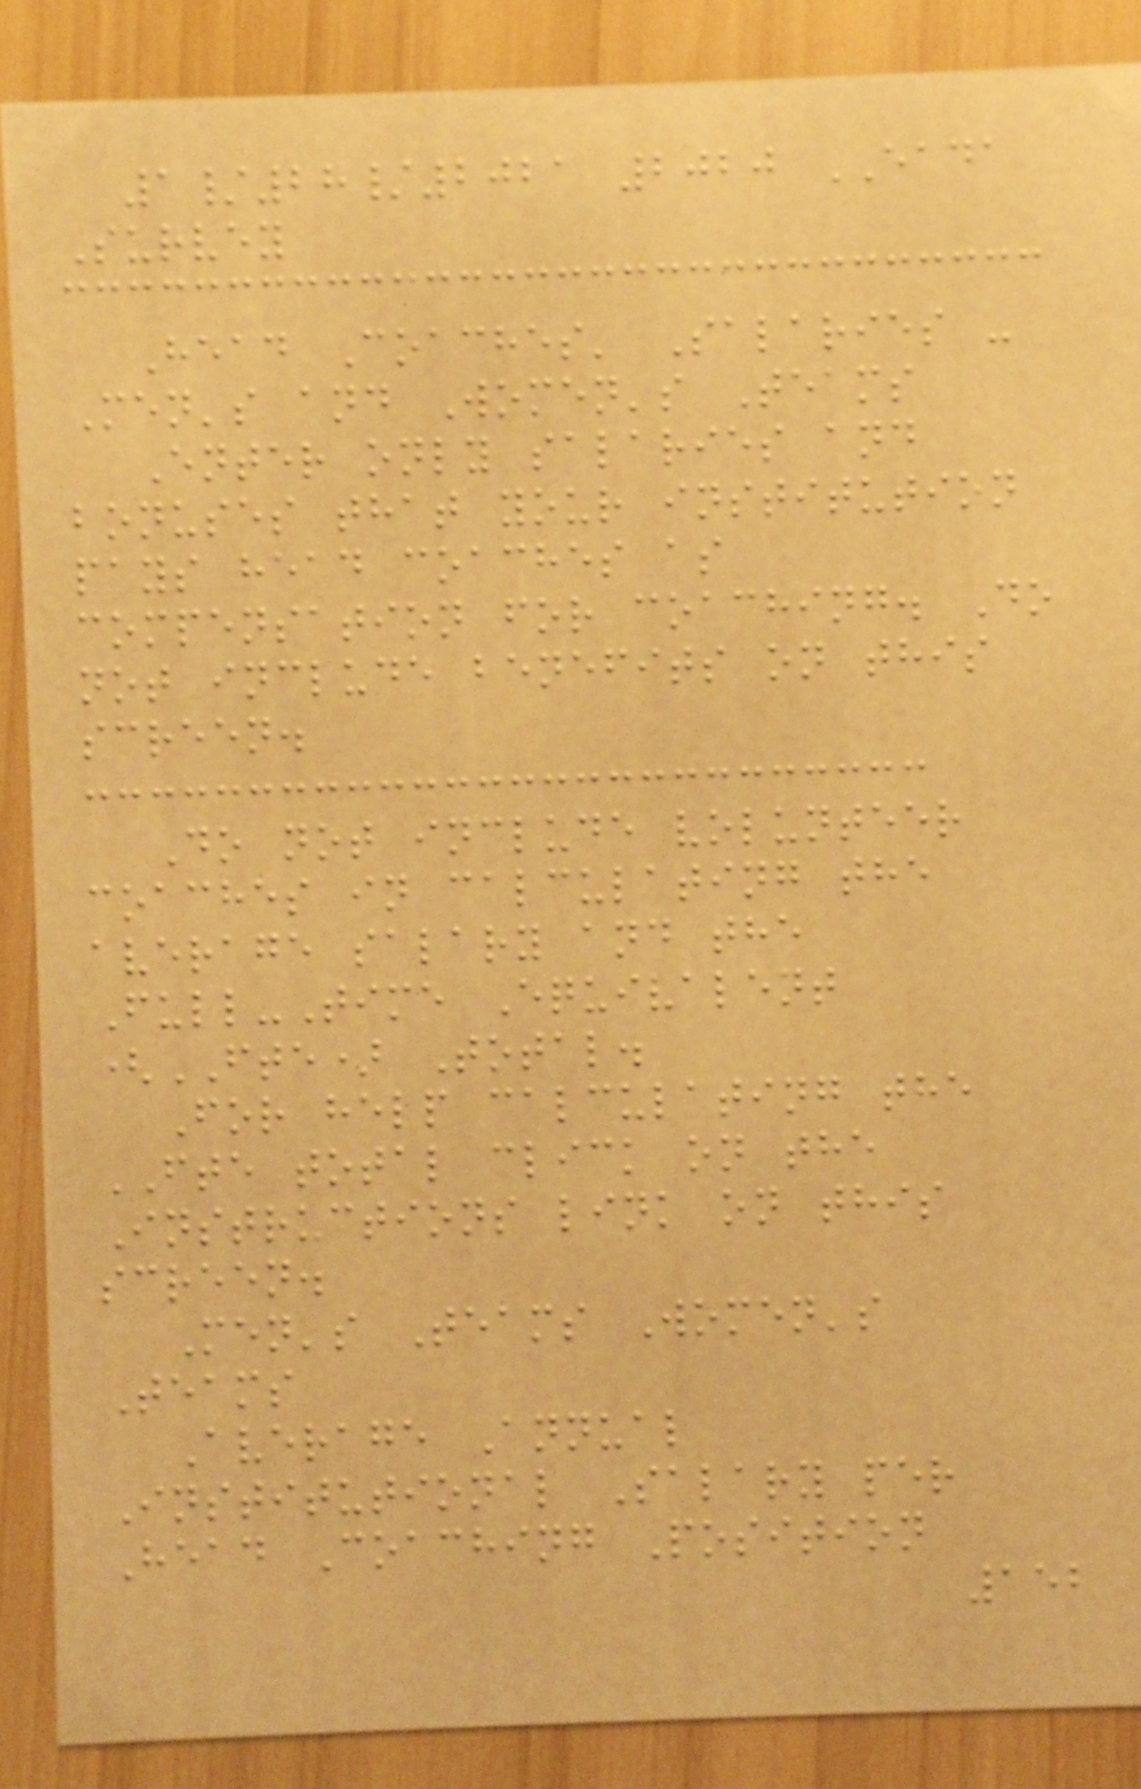1/28/2021 2020 EADA
Survey
Head Coaches' Salaries -
Men's and Women's Teams
Enter only salaries and
bonuses that your institution
pays head coaches as
compensation for coaching. Do
not include benefits on this
screen.
Do not include volunteer
coaches in calculating the
average salary and the
Full-Time Equivalent
(FTE) Total.
For help calculating the
FTE total click on the
Instructions link on this
screen.
Men's Teams Women's
Teams
Average Annual
Institutional Salary per
Head Coaching Position
152
